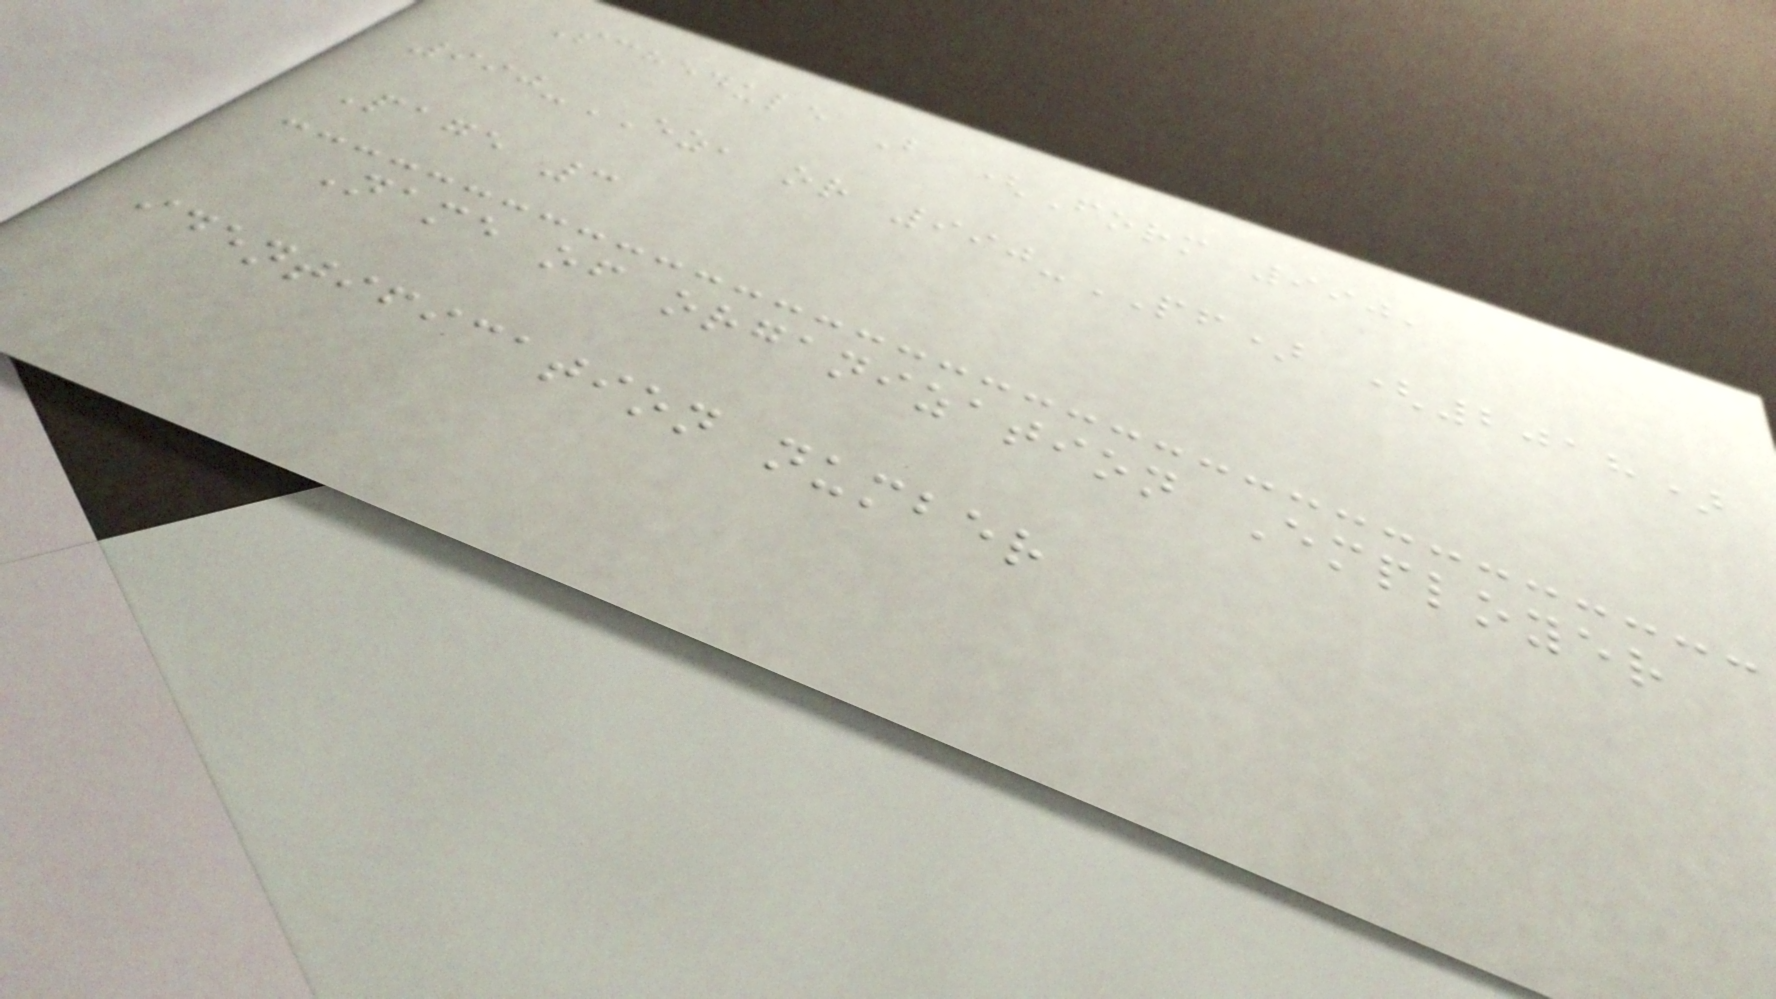Schedule B (Form 990,
990-EZ, or 990-PF) (2018)
Page 3
Name of organization Employer
identification number
